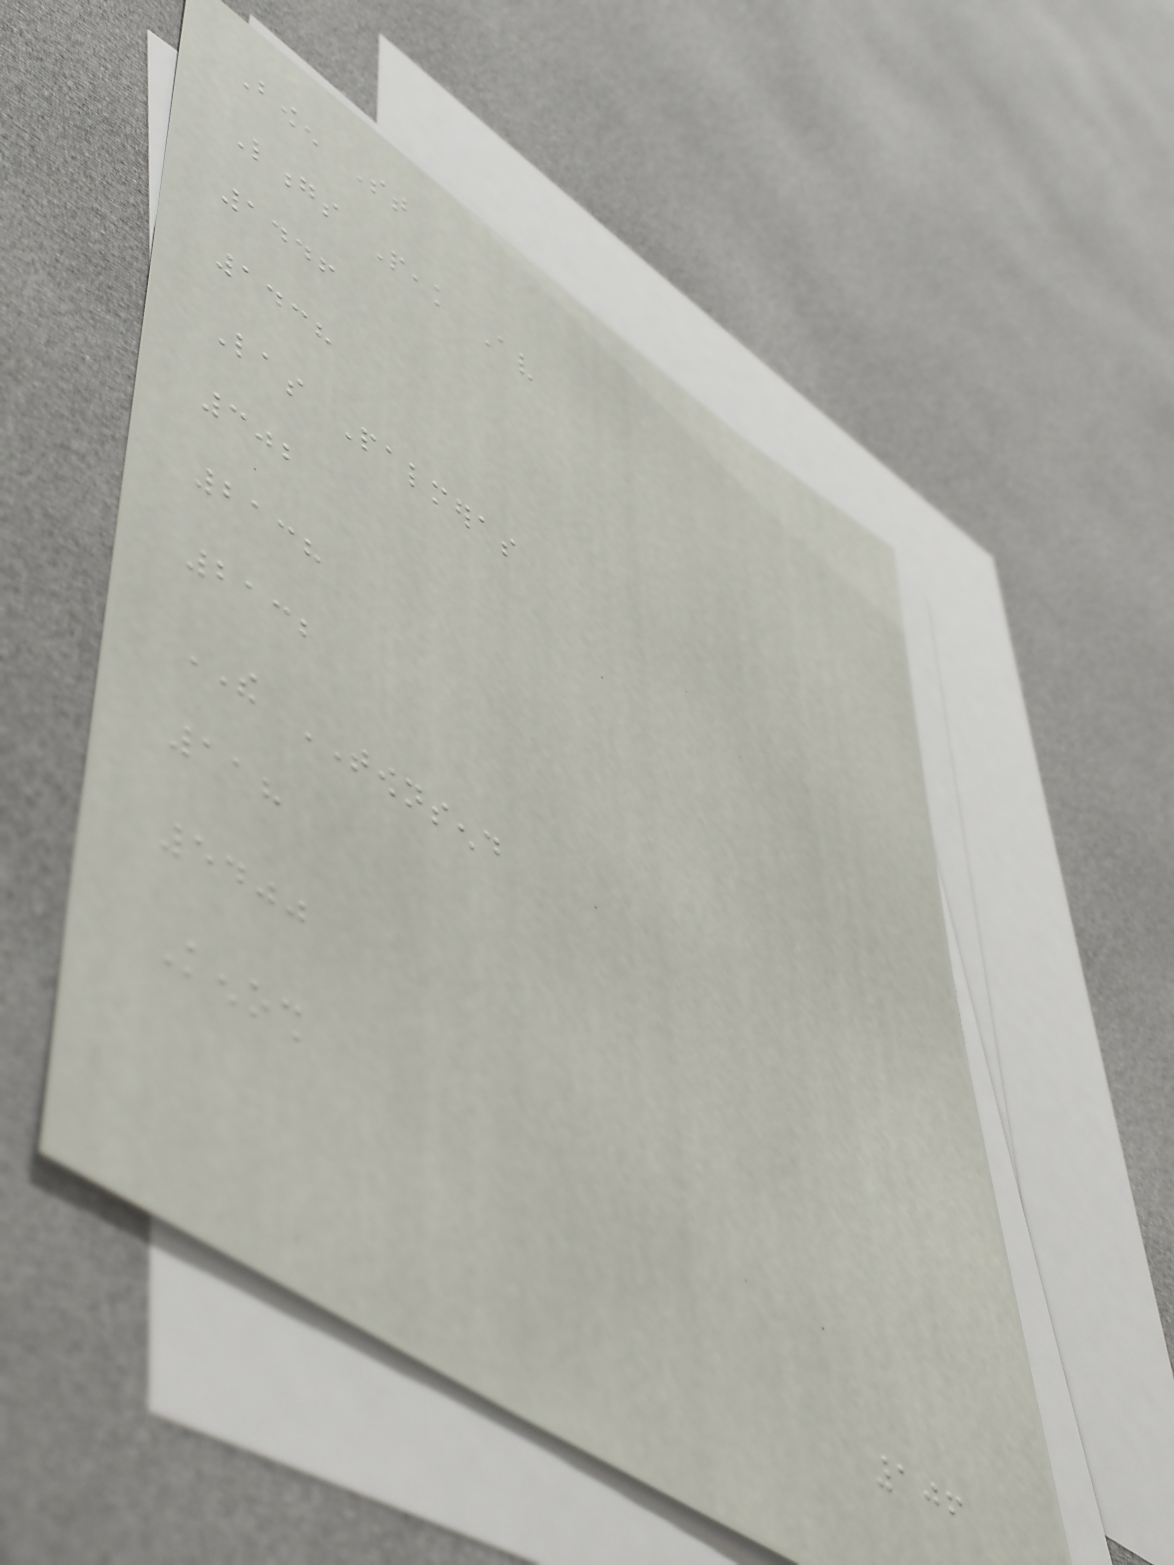Bowen St
Longs Peak Av
1446
1438
Las Palmeras
302
2138
2132
THE TOWNSEND
118
5400
Kenosh
106
